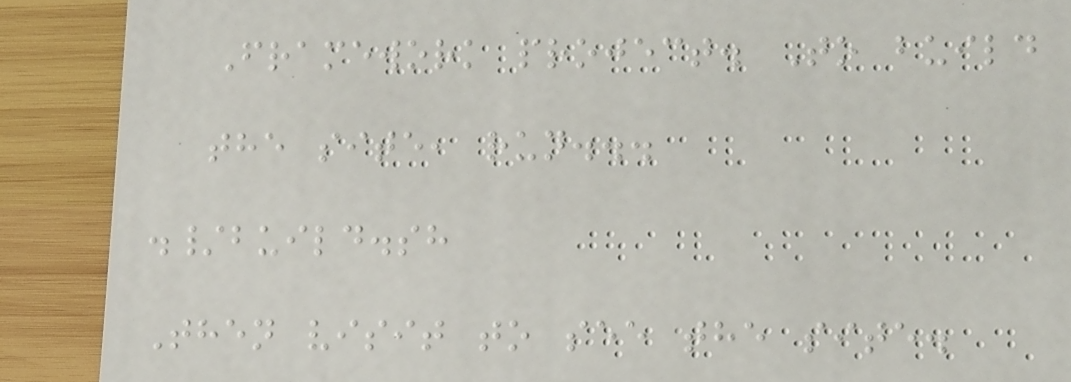Framework project. To build
the site, run...
./build.sh
Then visit to see the site.
